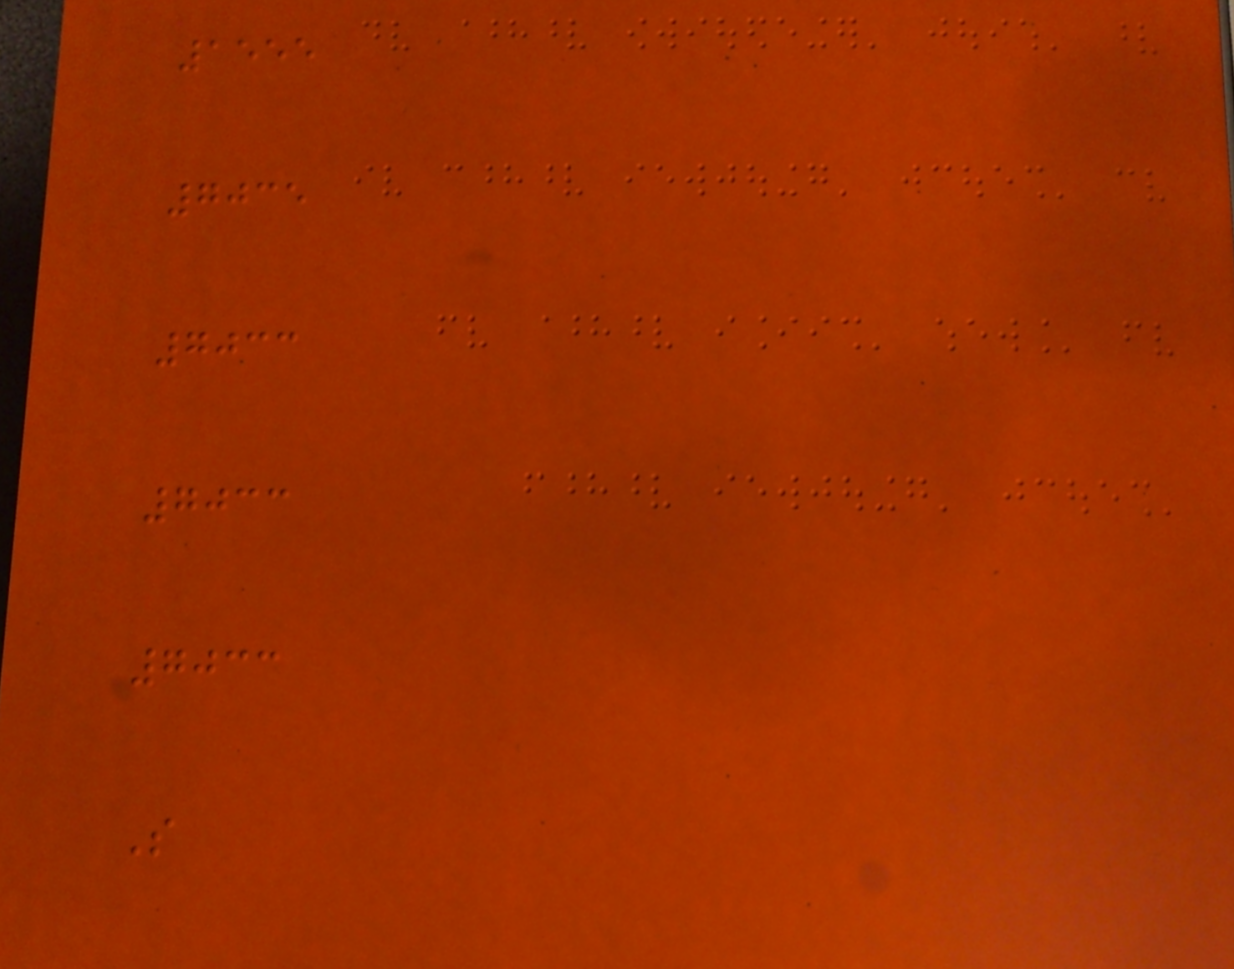1555
7035
7033
7033
7033
S
